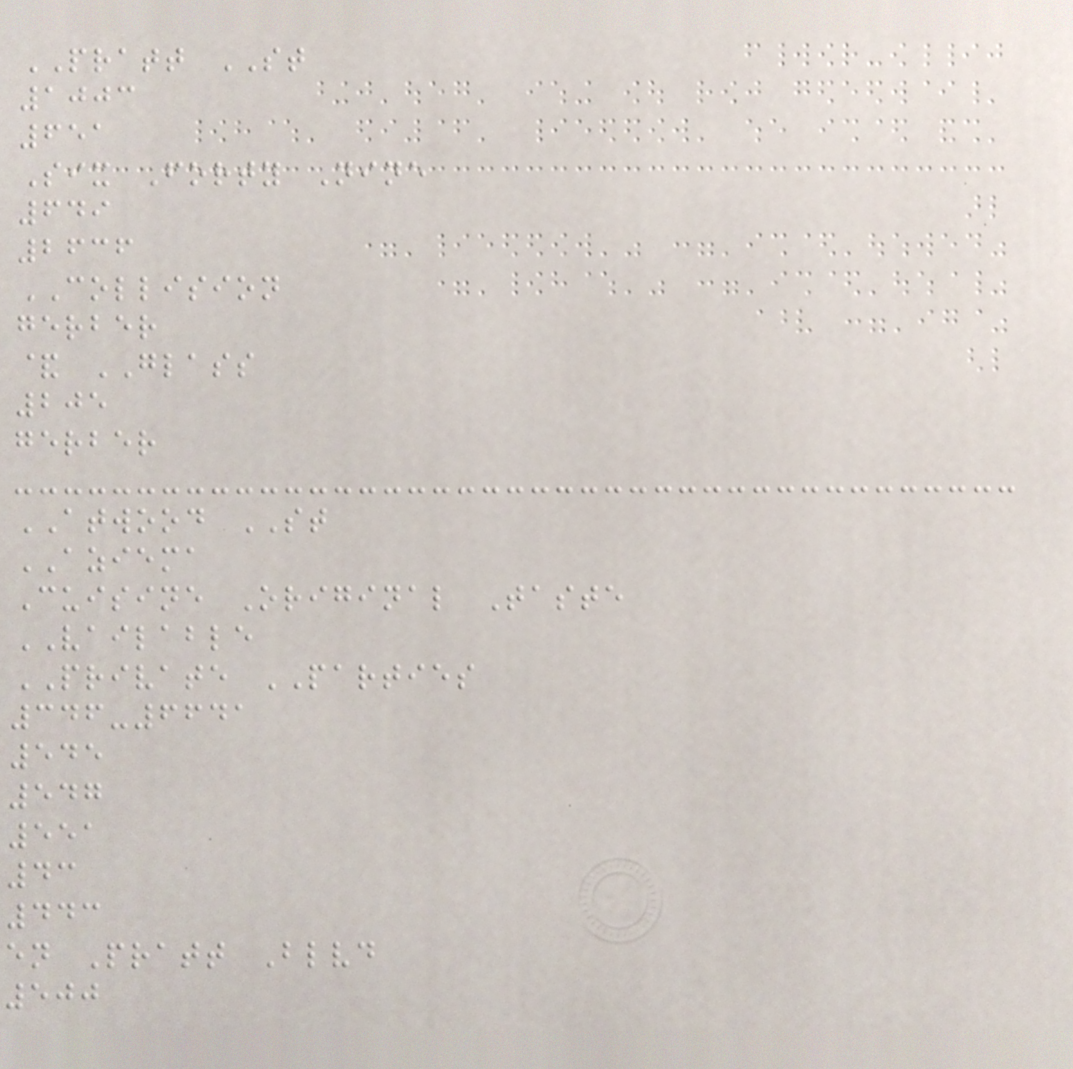PRATT ST
1003
651
Six Forty Nine
649
2636
COLLISION
gerber
& GLASS
205
gerber
ATWOOD ST
AZIEMA
Cuisine Original Taste
VAILABLE
PRIVATE PARTIES
346-6641
545
547
551
43
443
en Pratt Blvd
500
